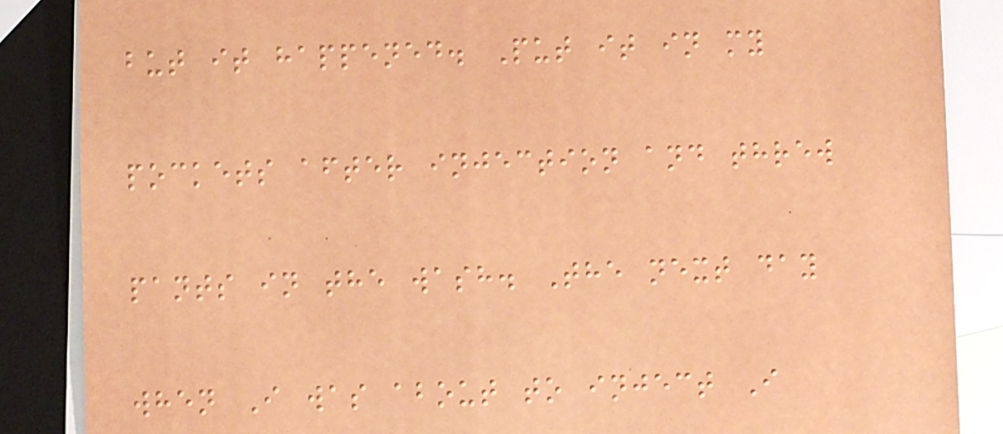but it happened. Put it in my
pockets after injection and threw
pants in the wash. The next day
when I was about to inject I
